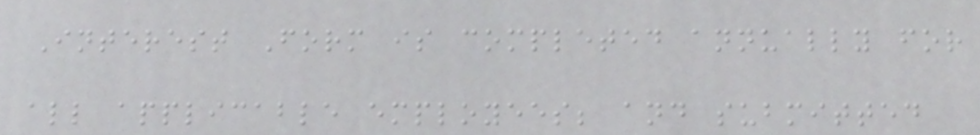Interest Form is completed annually for
all applicable employees; and submitted
